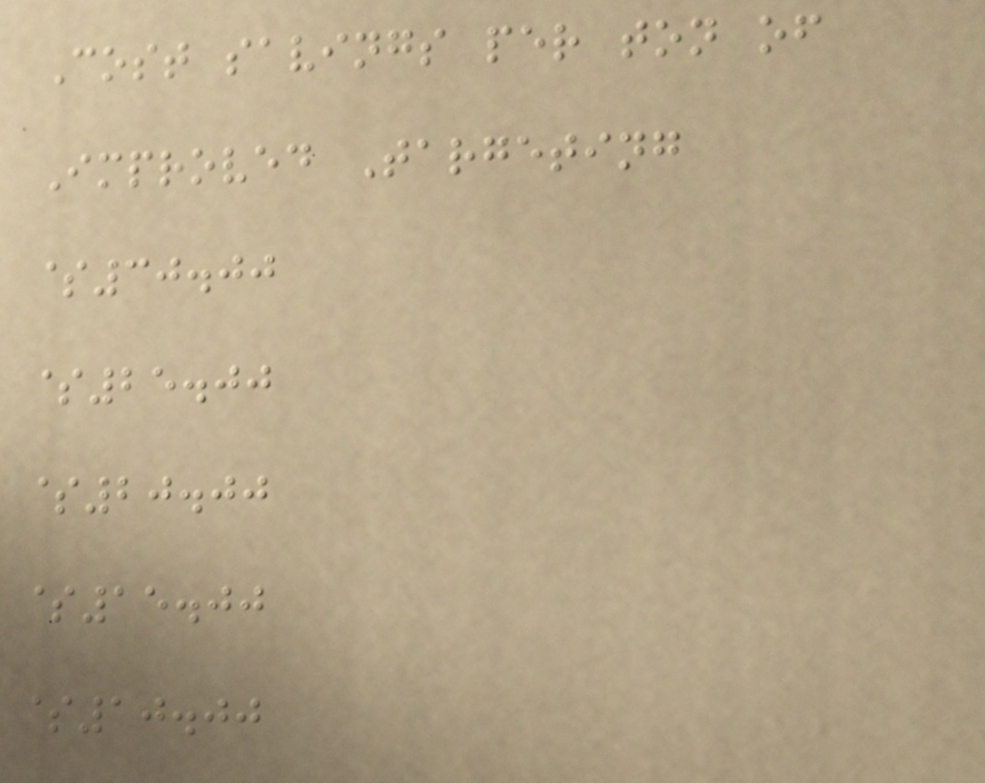Cost savings per ton of
Improved Targeting
$30.00
$25.00
$20.00
$15.00
$10.00
